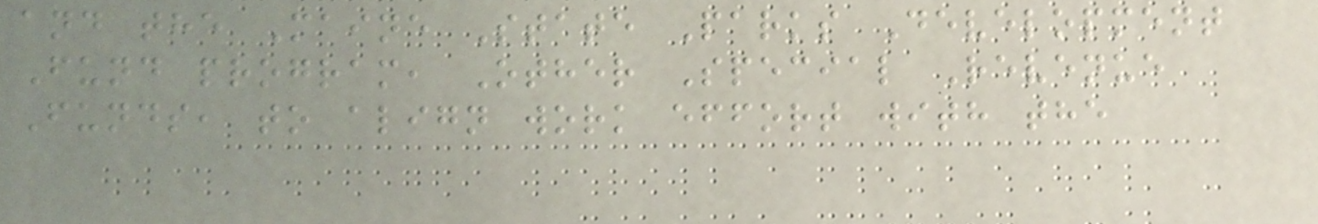and the Maine State Parks Development
Fund program, Other Special Revenue
Funds, to align work effort with the
